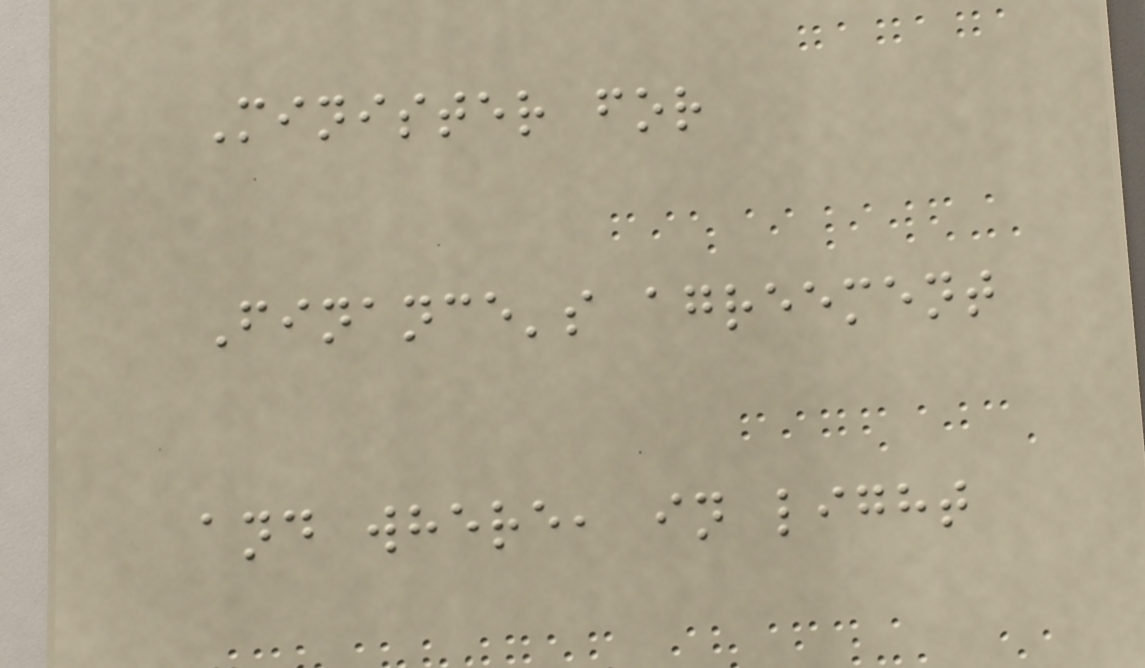Minister for
Finance's agreement
and where, in light
